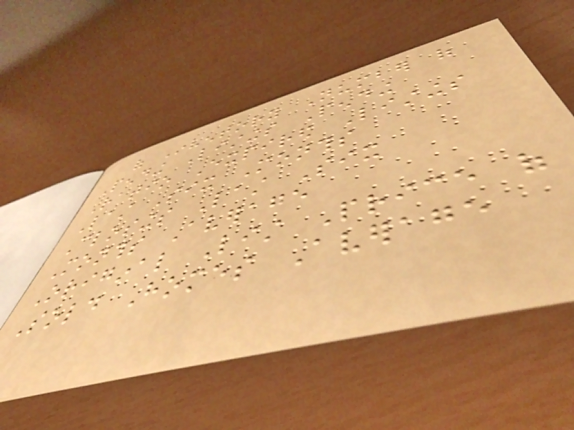of Inventory Number of
Pending Listings Pending
Ratio Expired Listings
Last Six Months
Closings Last Six
Months Average
Original List Price of
Sold Homes Average
